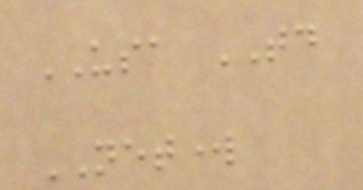USA TODAY
NETWORK
